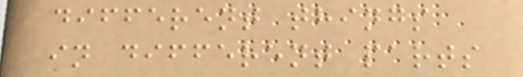different things
in different parts
